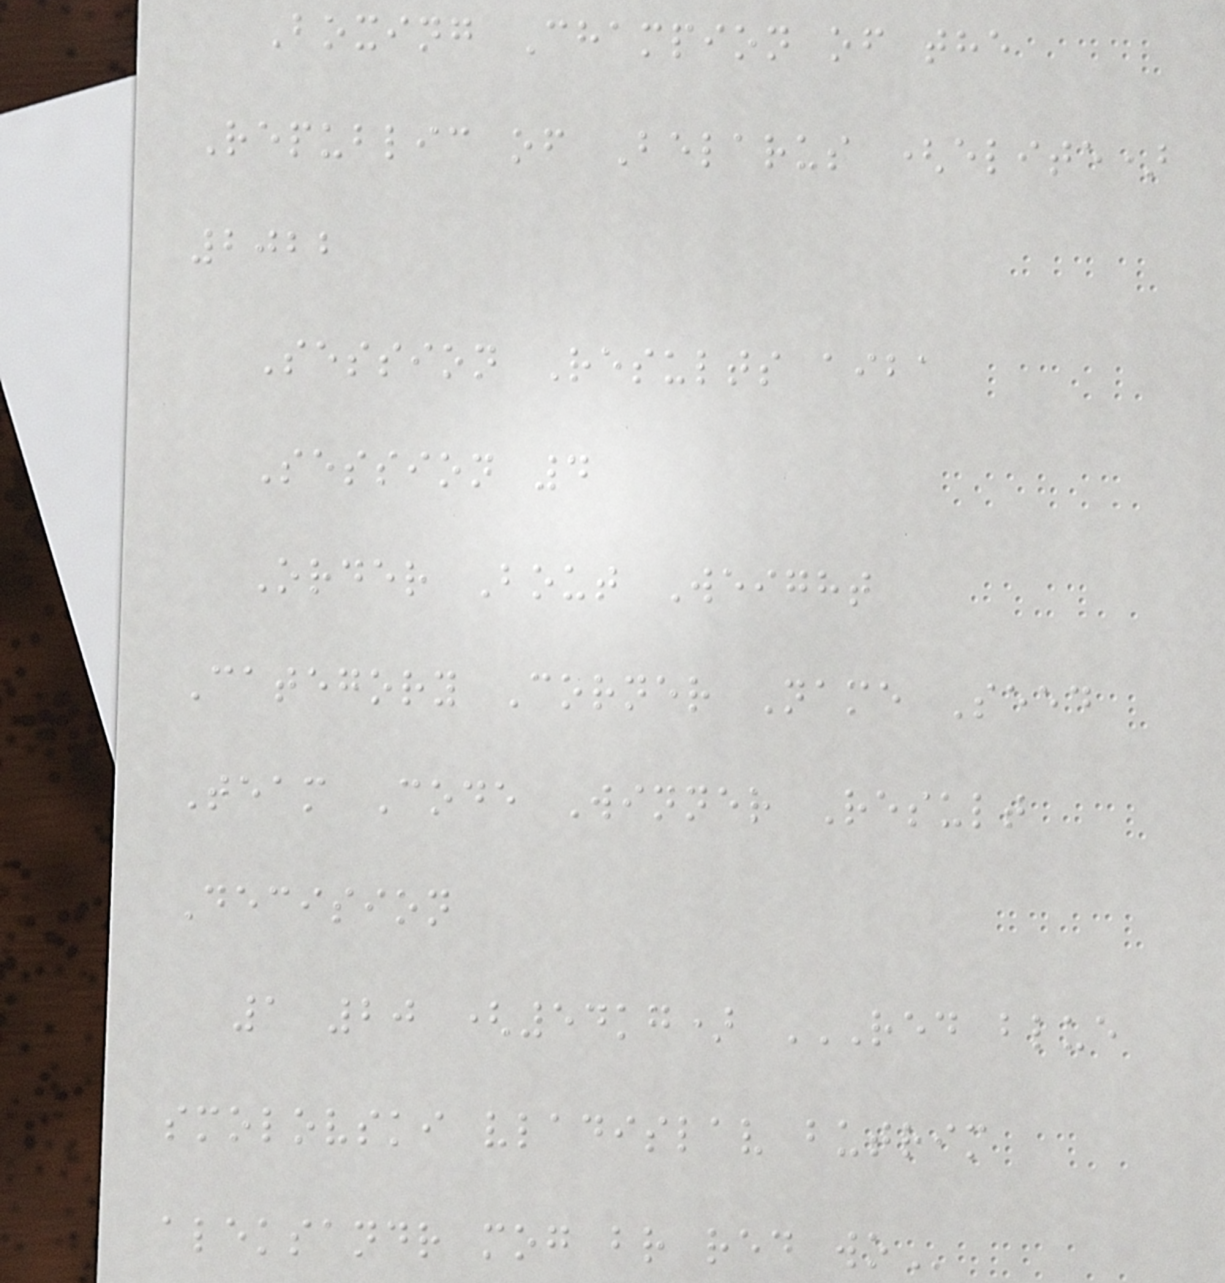Boxing Champion of the
Republic of Belarus (elite)
2022
Session Results aiba
Session 4
Order Bout Weight
Category Corner Name Seed
Team Code Winner Result
Decision
1 20 (54kg) RED BLUE
SMOLOVSKI VLADISLAV BUTRIM
ALEKSANDR MOG BR RED WO
